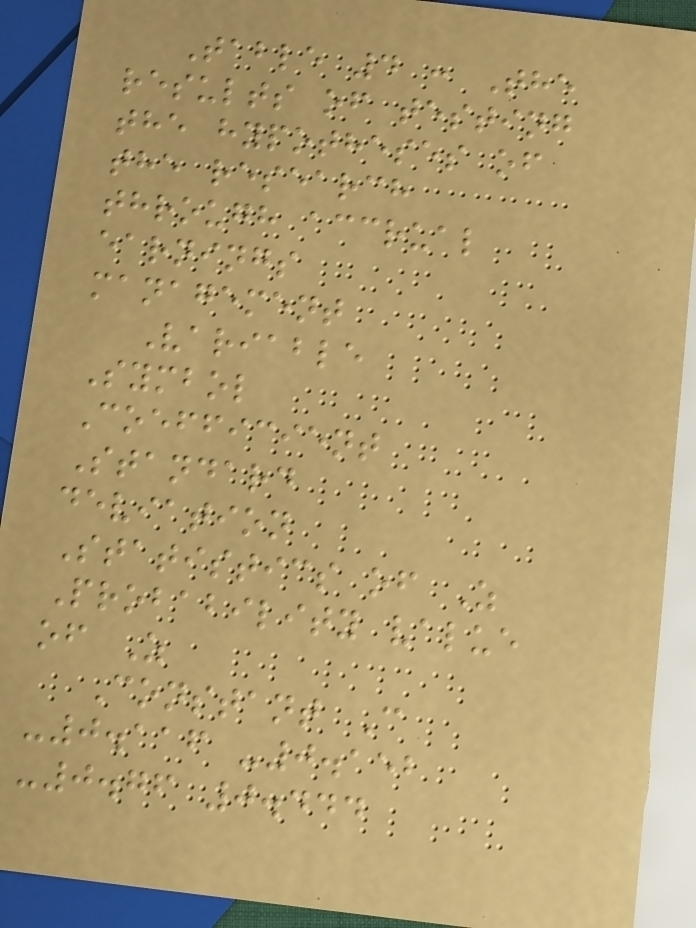Table 4 : The
results of testing
the hypotheses of
the research
through accrual
earnings
management
Variable
Symbol
Coefficient
Standard
deviation
Statistics of Z
Probability value
of Z
Constant C
-0.116 -0.152
-0.76 0.444
